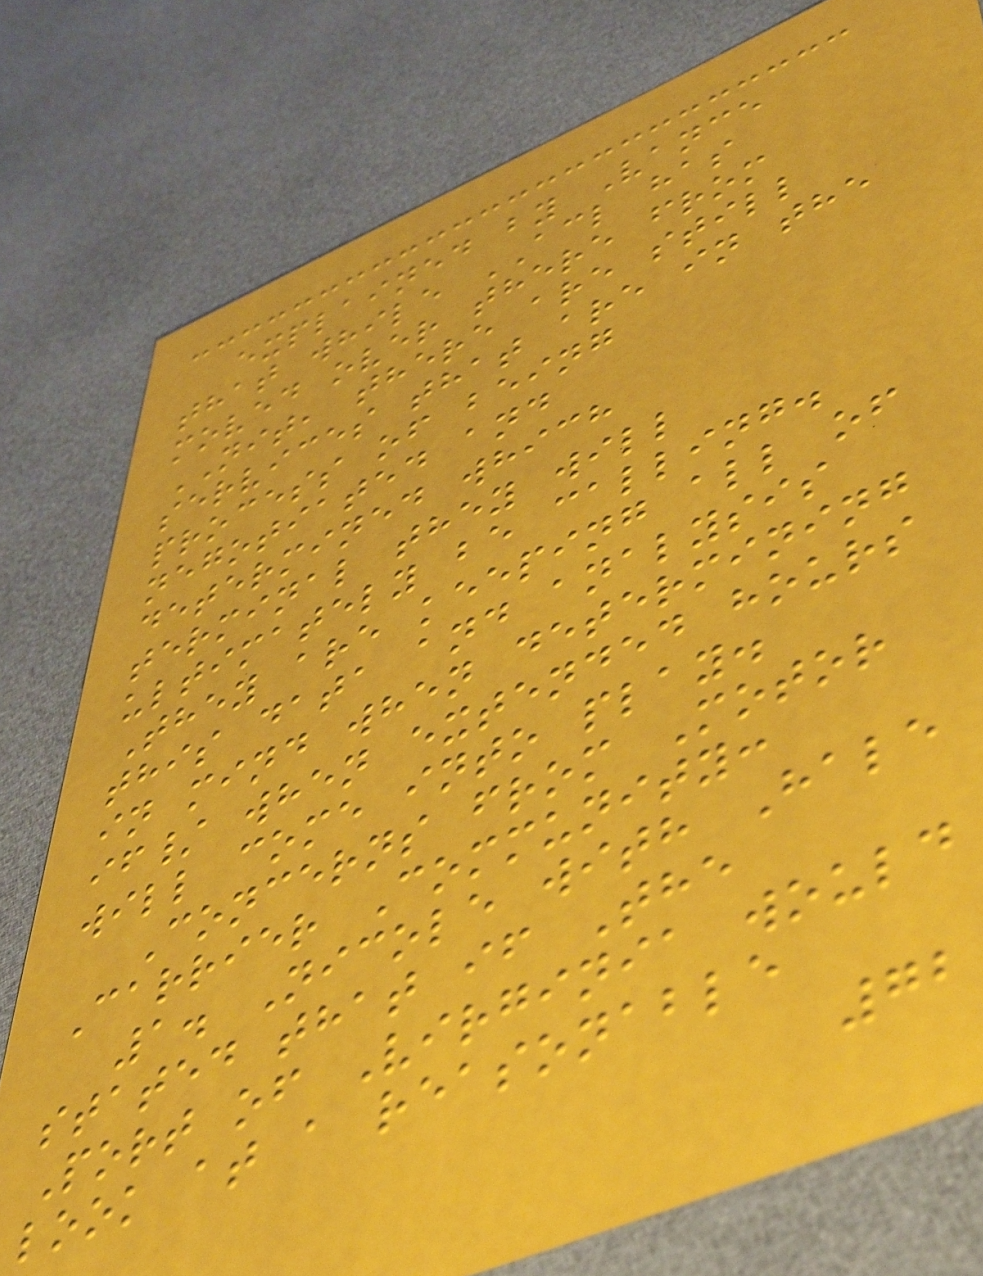explained by Vance
that while ACL has
moved over there from
NIT, there are still
services that are in the
process of being
negotiated and
determined which
terminal they will
ultimately be calling.
They are keeping all of
this data and analysis
in mind when determining
if/ when extended hours
will come into play.
Concerns from Motor
Carrier Community:
1. Nicole with Hale
stated that if The
Port of Virginia would
look at a reasonable
72
